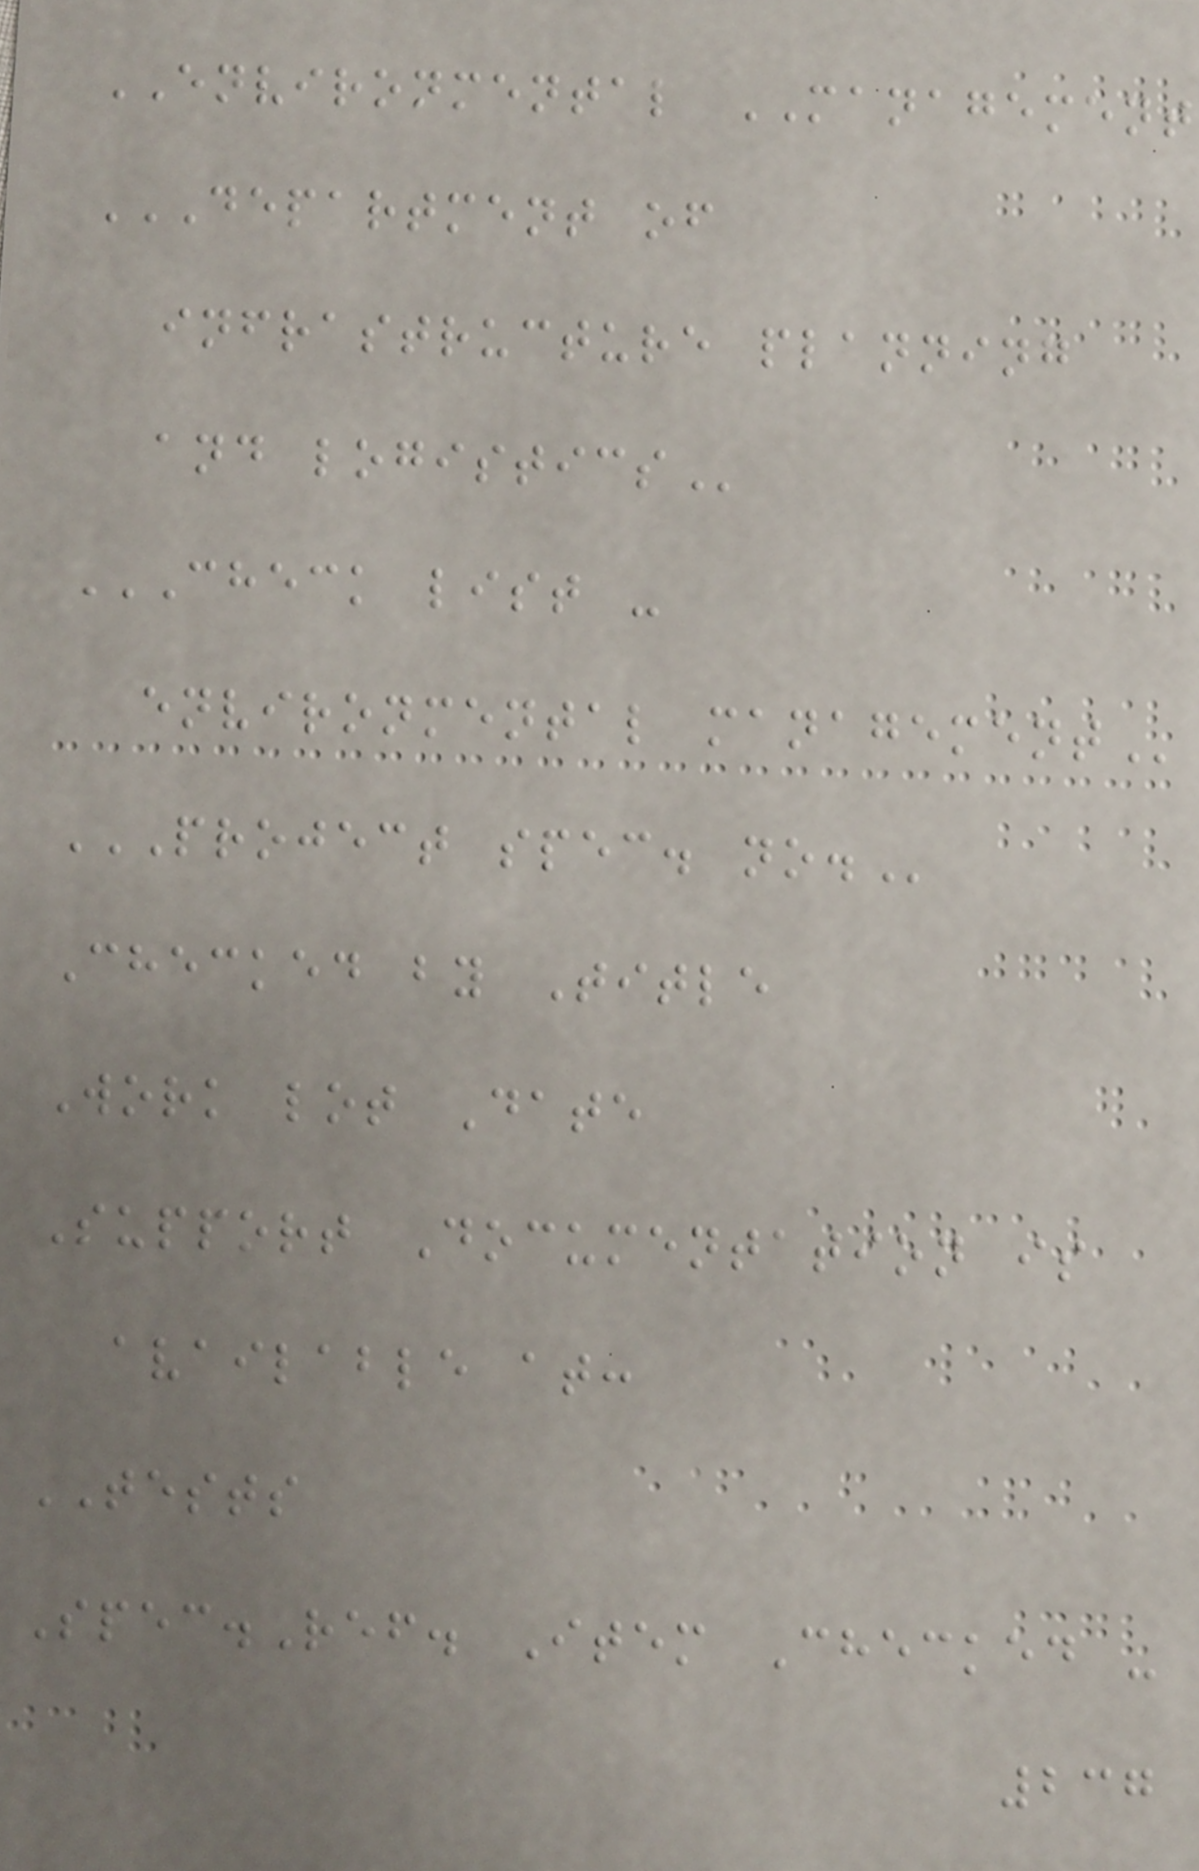ENVIRONMENTAL MANAGEMENT
DEPARTMENT OF
INFRASTRUCTURE PLANNING
AND LOGISTICS
CHECK LIST -
ENVIRONMENTAL MANAGEMENT
PROJECT SPEC. NO.
Checked by Title
Work lot Date
Support Documentation is
available at:
TESTS
Spec.Ref. Item Checked -
237
